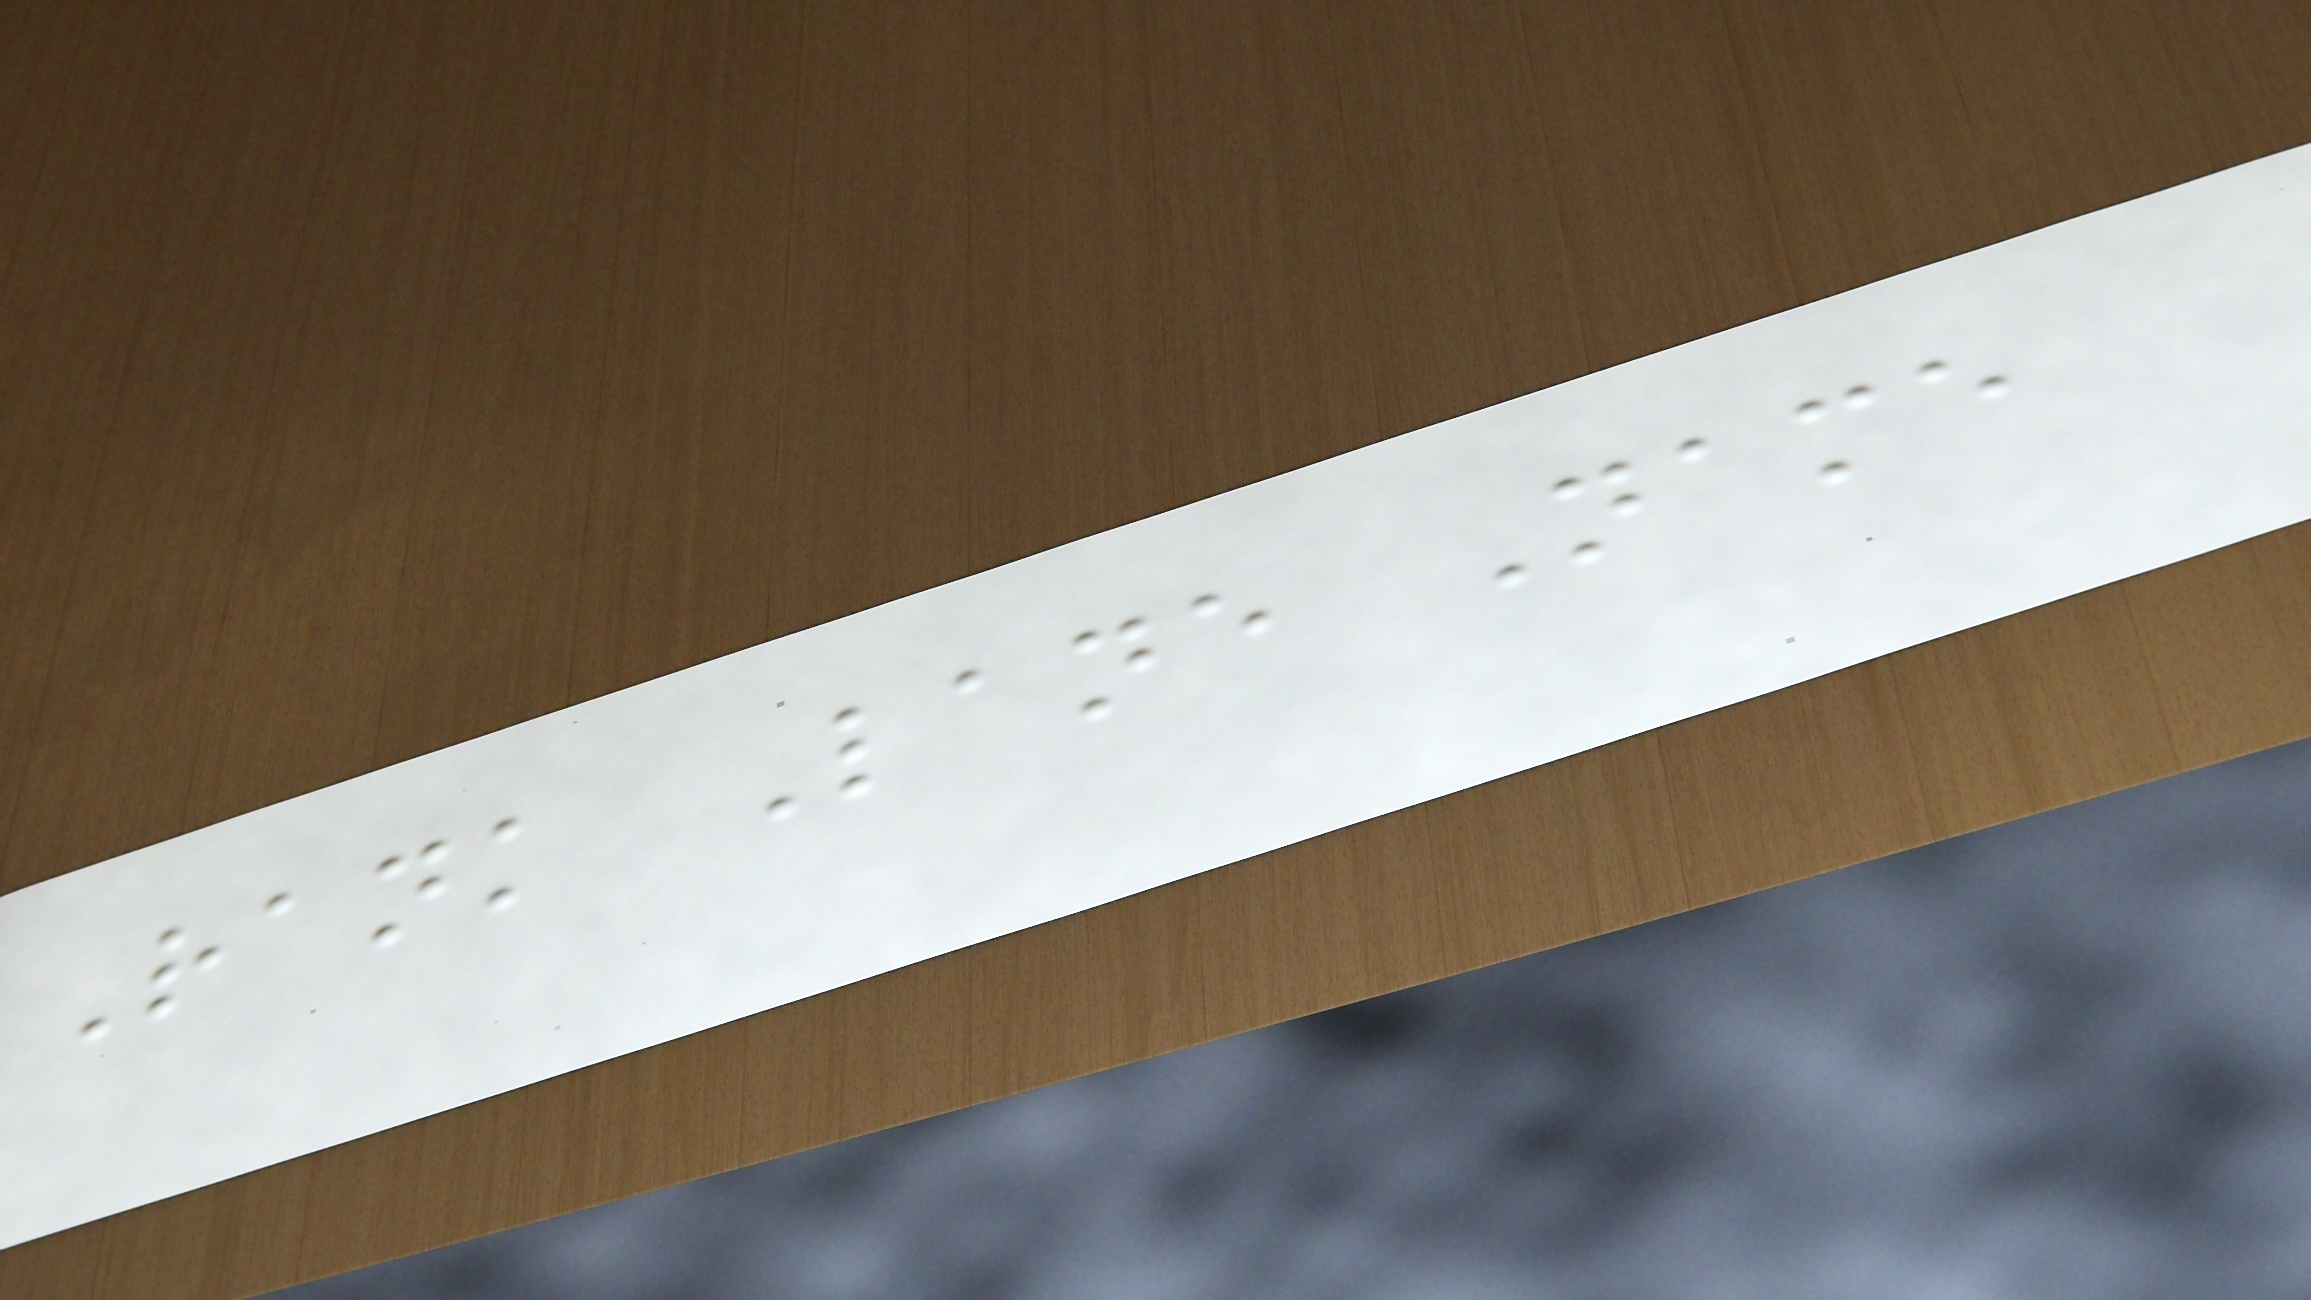Rank Lane Name
